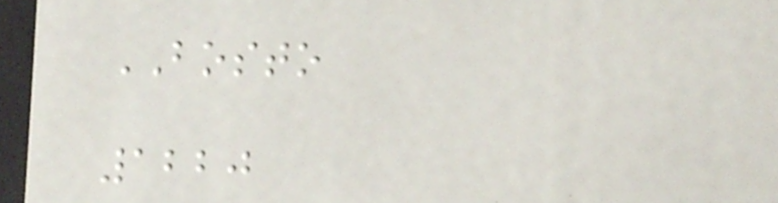BOSTO
1220
